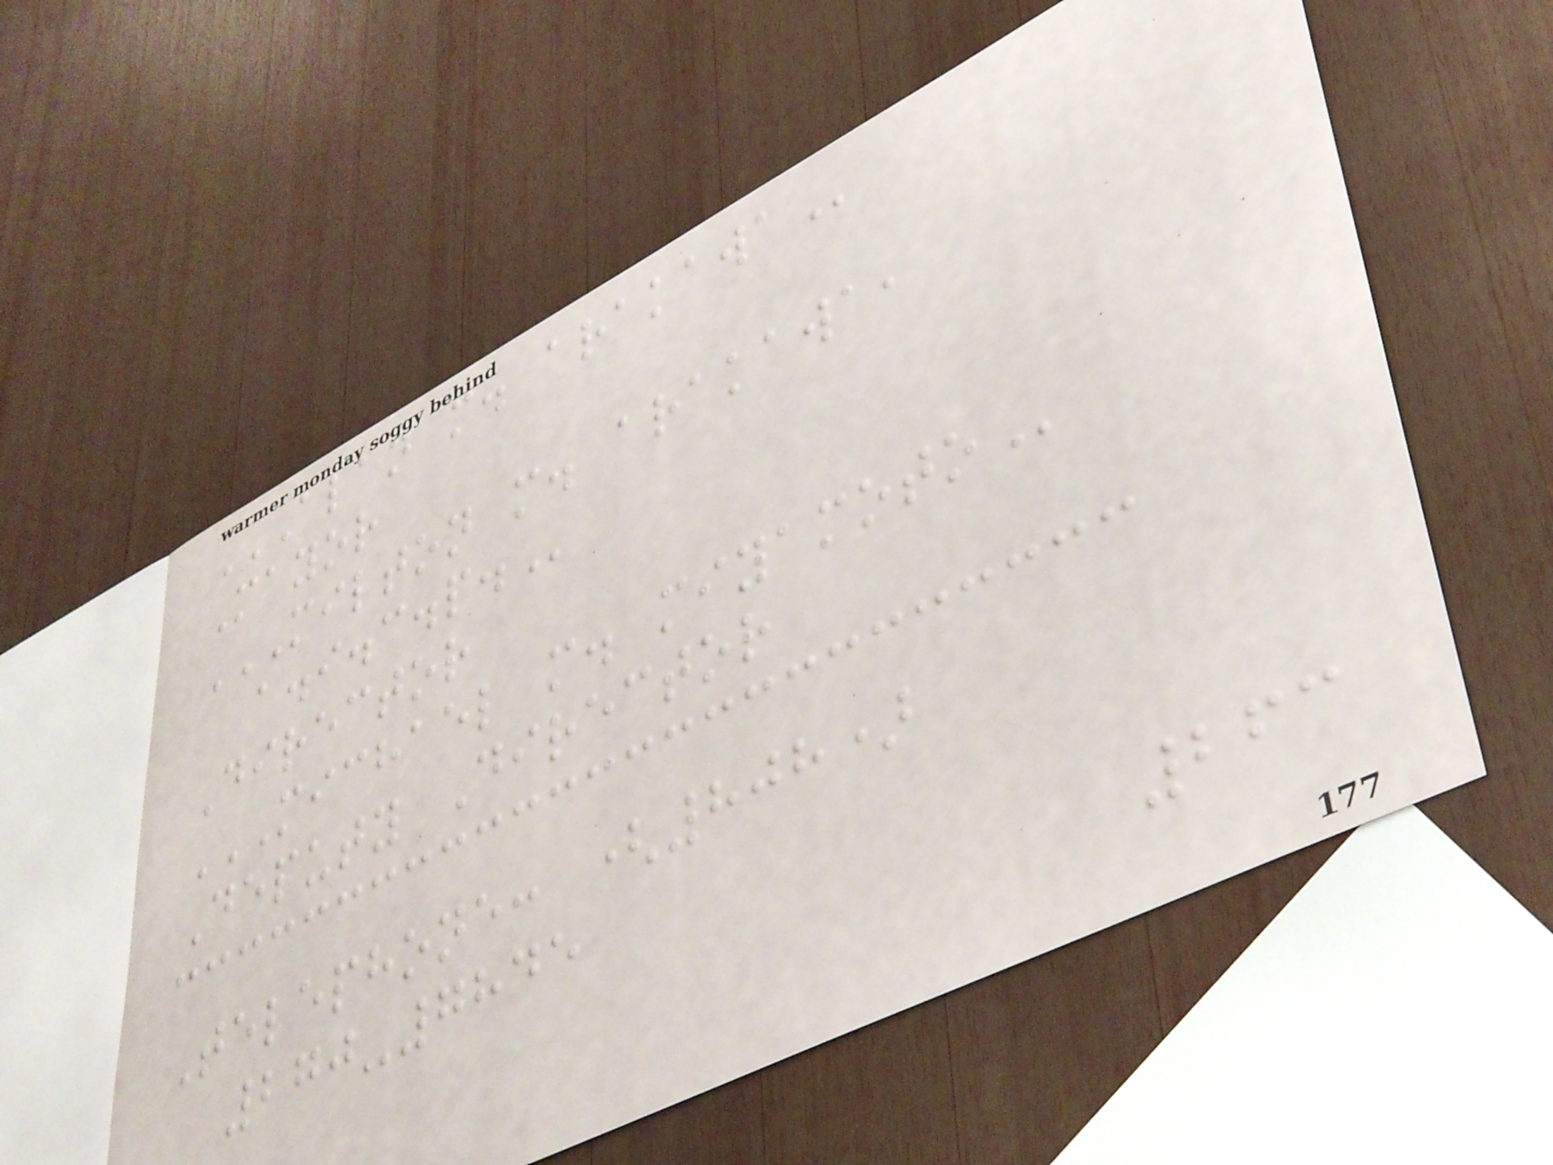ALAN M. ARAKAWA
Mayor
MILTON M. ARAKAWA,
A.I.C.P.
Director
MICHAEL M. MIYAMOTO
Deputy Director
Telephone: (808)
270-7845
263
